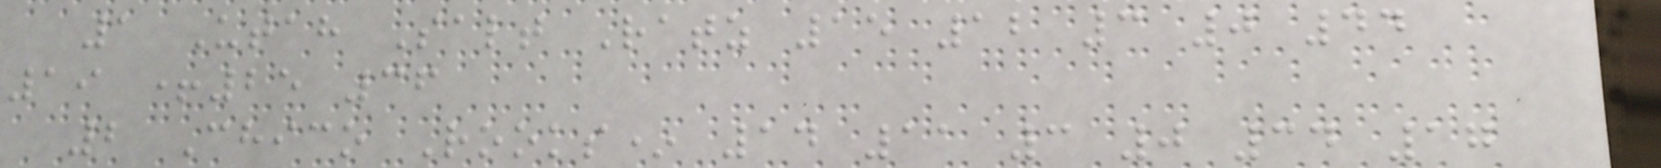1 Utah Salt Ratz 15 12 3 0 44
19 +25 36
2 Chico Rooks* 14 11 3 0 34 17
